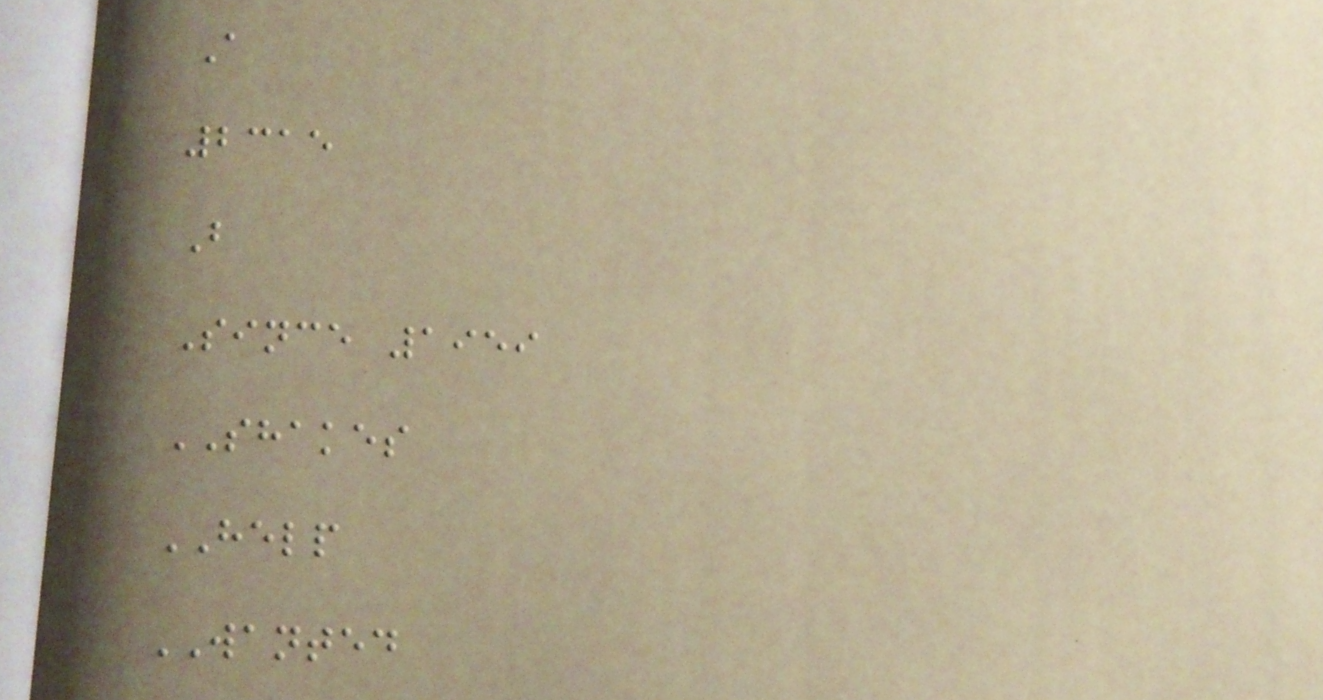A
2315
B
Since 1959
SHAKES
HELP
WANTED
